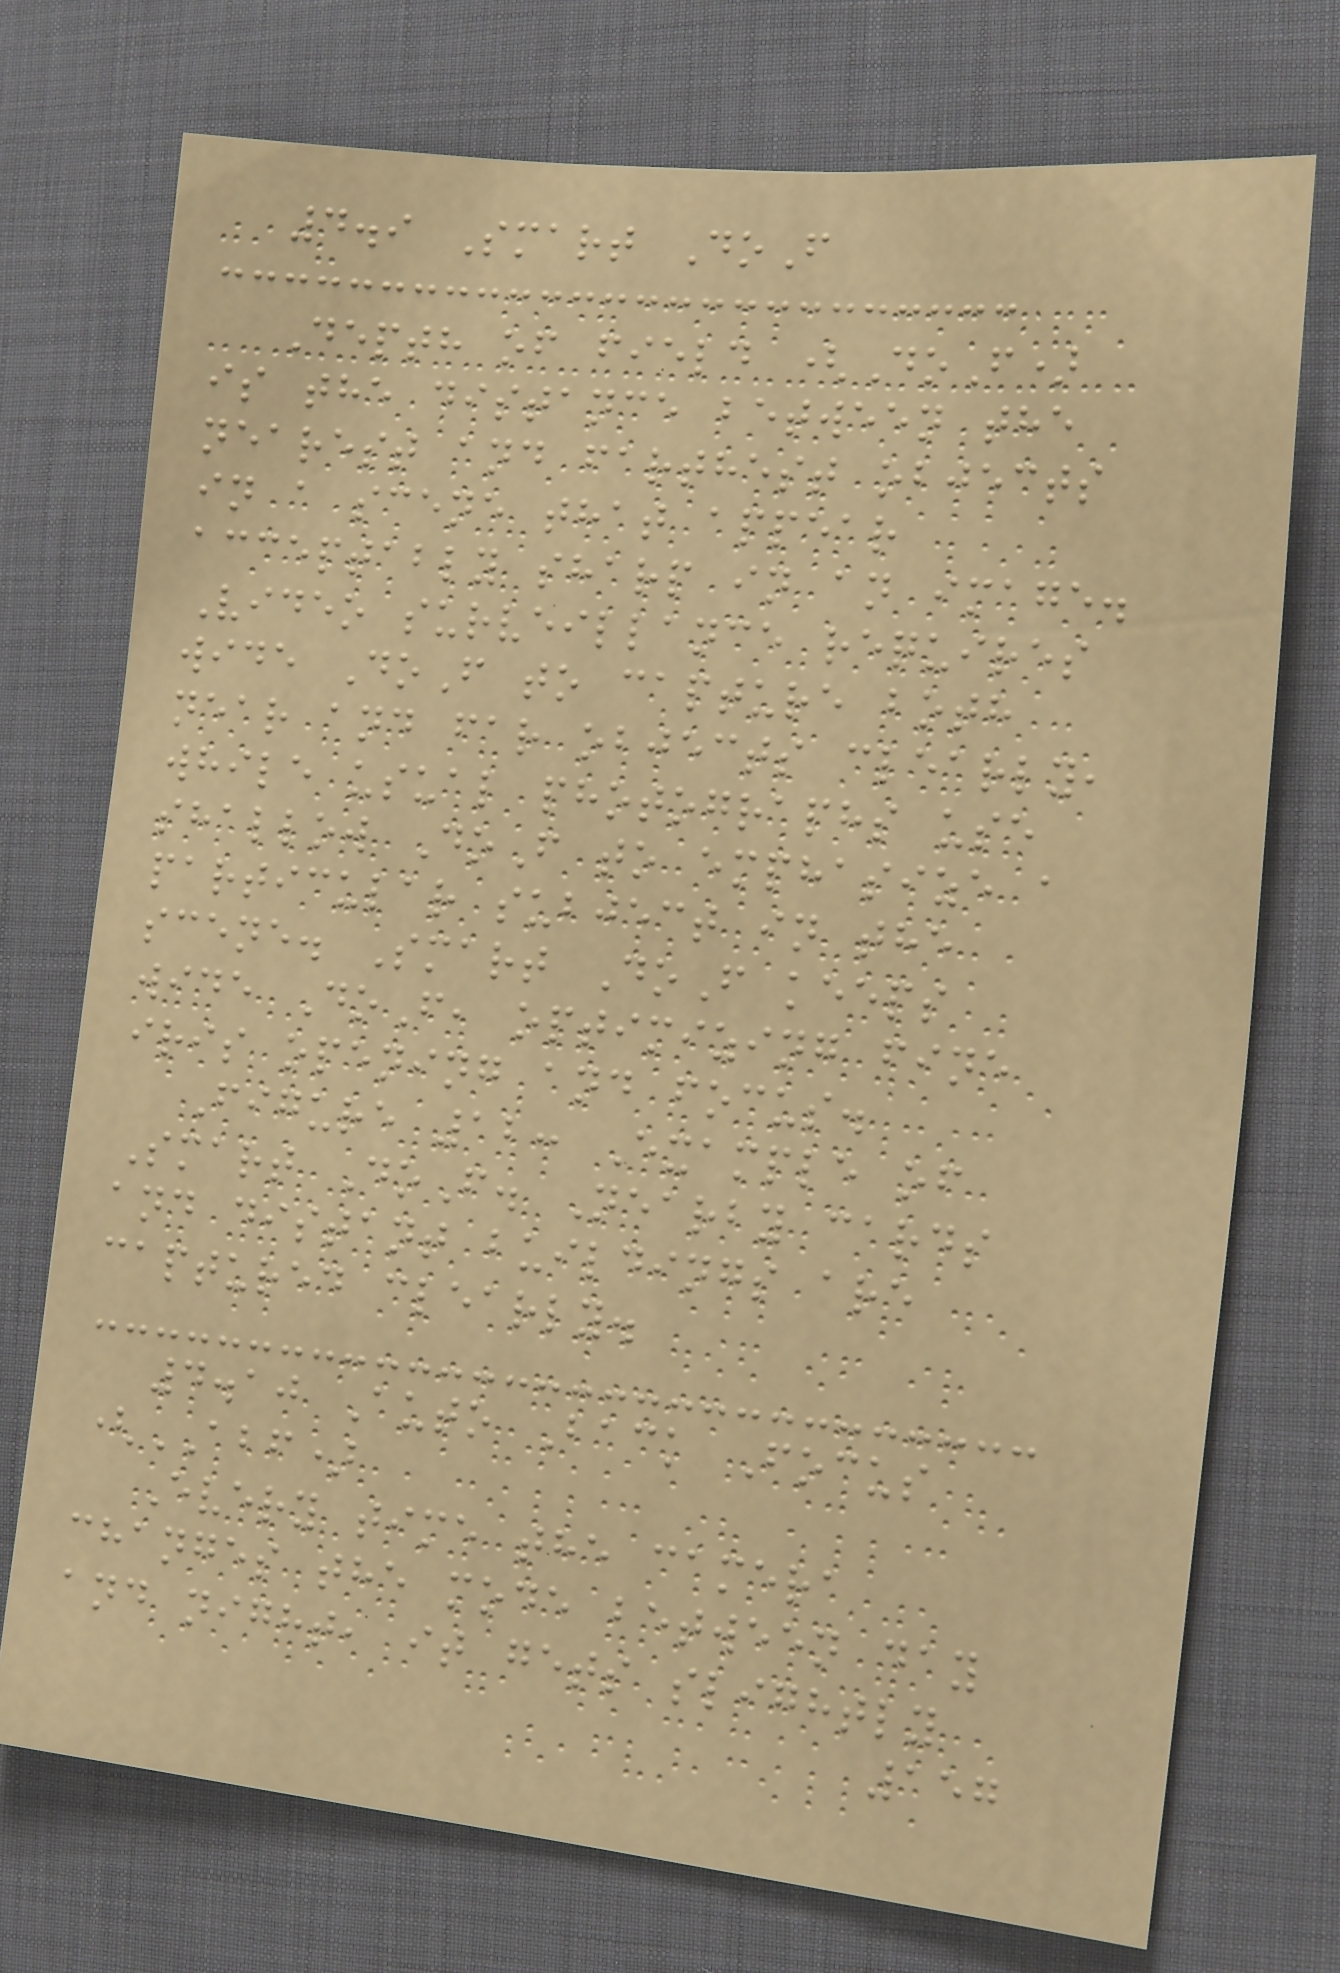4.9 Smart DoF
Depth of field (DoF)
is the distance between the
nearest and farthest objects
in a scene that appear
acceptably sharp in an image.
Video surveillance requires
wide DoF to capture both
near and far objects clearly,
while usual photographs use
shallow DoF to emphasize a
particular subject in the
scene. Smart DoF keeps
wide DoF, optimizing fine
iris opening and focus.
Figure 12: Example of
Smart DoF. Nearby cards
and distant buildings are
captured clearly.
4.10 Auto Back Focus
(ABF)
Every time the camera
changes the mode between day
and night, it gets slightly
157
